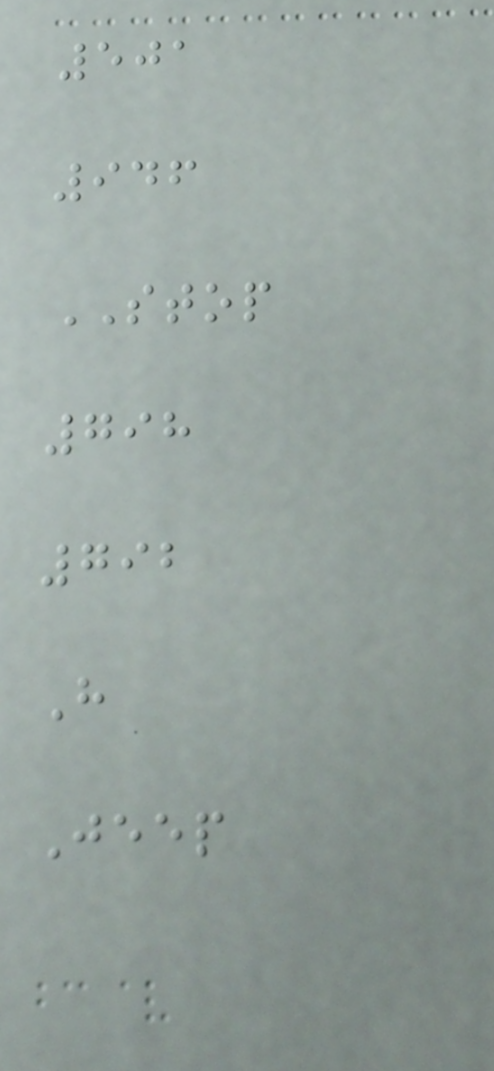501
946
STOP
798
792
H
Jeep
